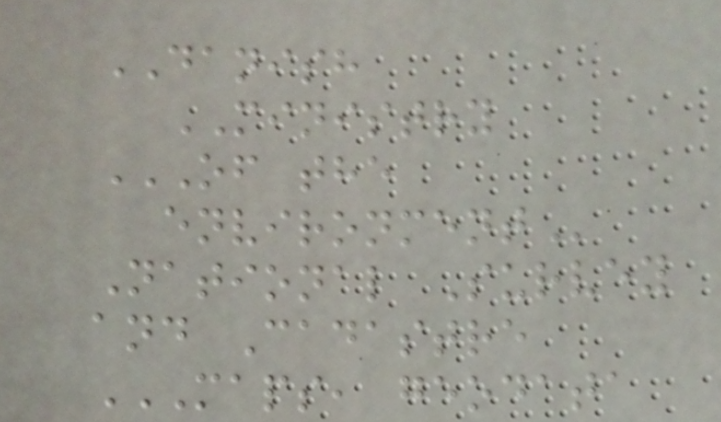DANISH
MINISTRY
OF THE
ENVIRONMENT
National Survey
and Cadastre
MAPS, GEODATA
